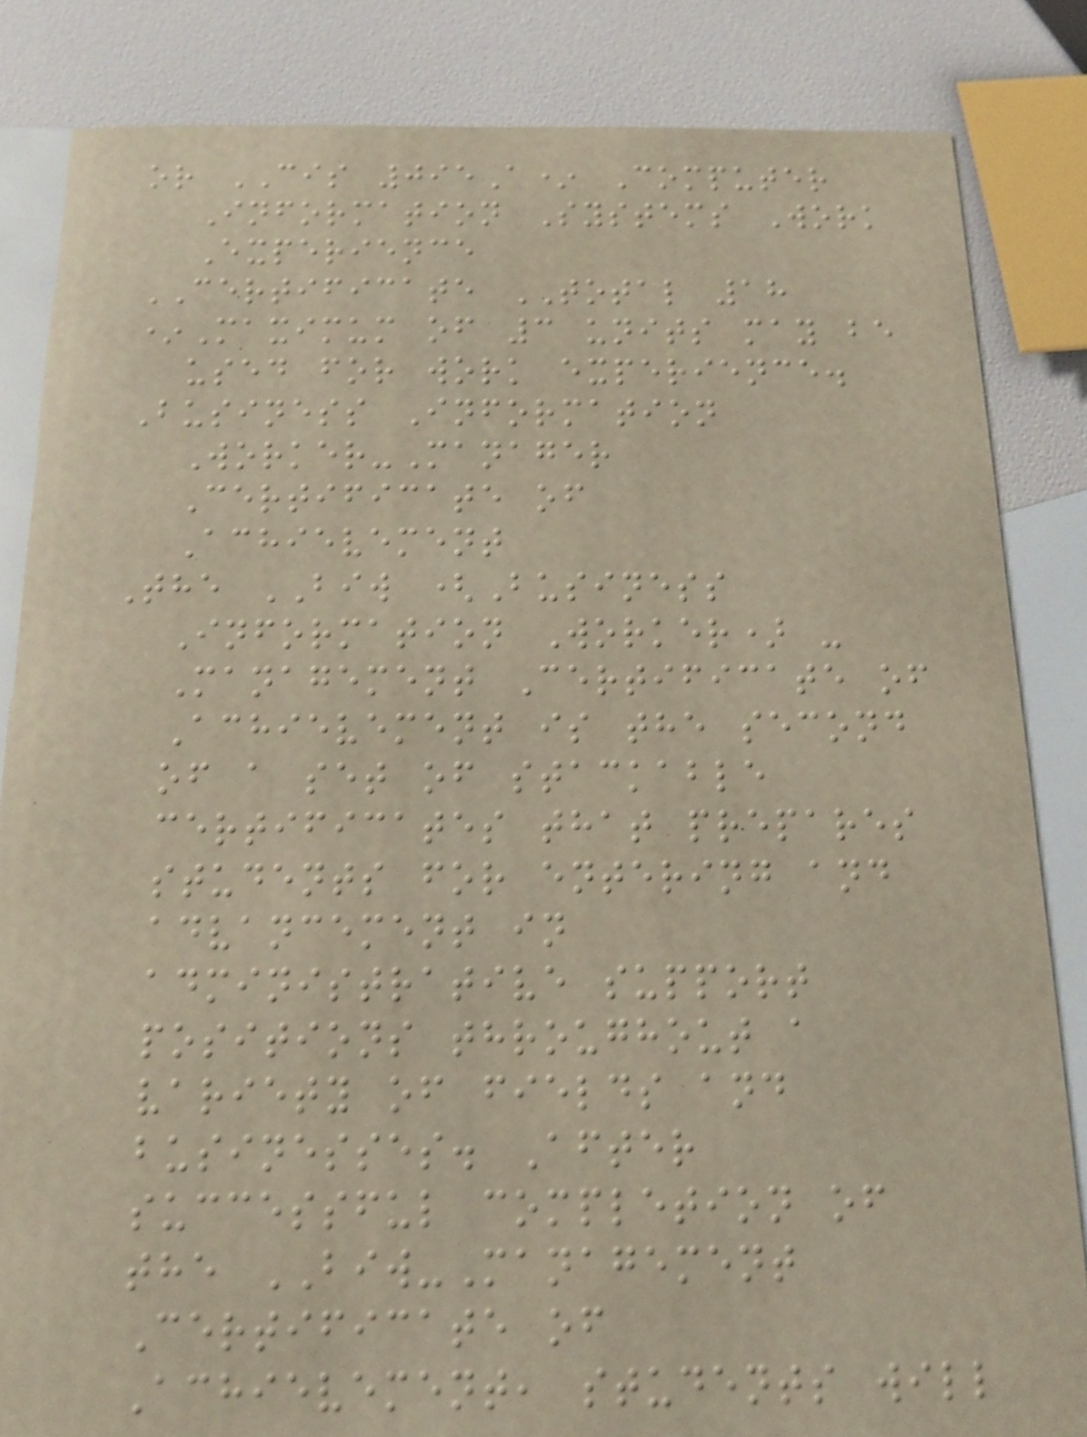or CIS 095A* Computer
Information Systems Work
Experience
CERTIFICATE TOTAL 18
*Maximum of 3 units may be
used for work experience.
Business Information
Worker-Manager
Certificate of
Achievement
The BIW (Business
Information Worker) -
Management Certificate of
Achievement is the second
of a set of stackable
certificates that prepares
students for entering and
advancement in
administrative support
positions throughout a
variety of fields and
businesses. After
successful completion of
the BIW-Management
Certificate of
Achievement, students will
